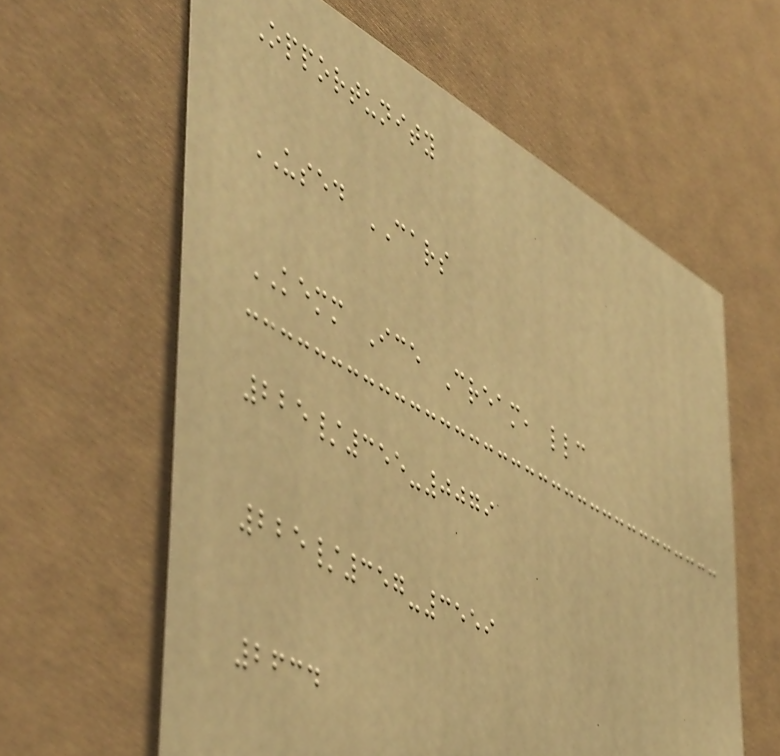Opportunity
USED CARS
KEMM Ice Cream, llc
225/355-0079
225/357-3559
2634
